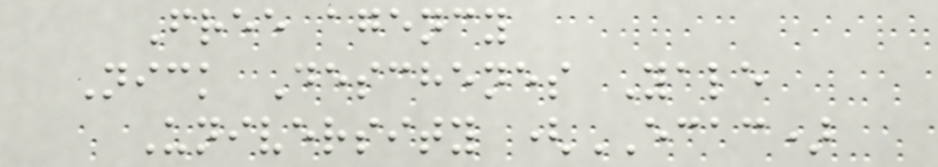Free agency
Nick Deschenes Yale
University (ECAC)
